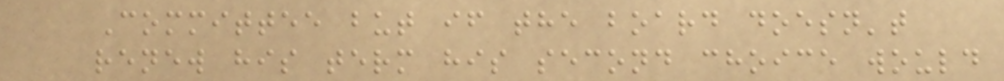Committee but if the board doesn't
renew his term his second choice would
